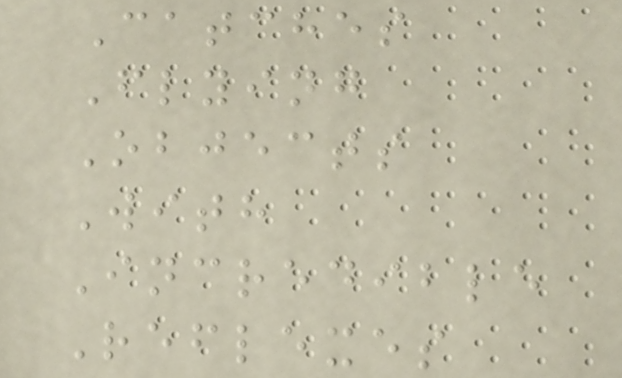Catches
Flying
Objects
With
Incredible
Reflexes
